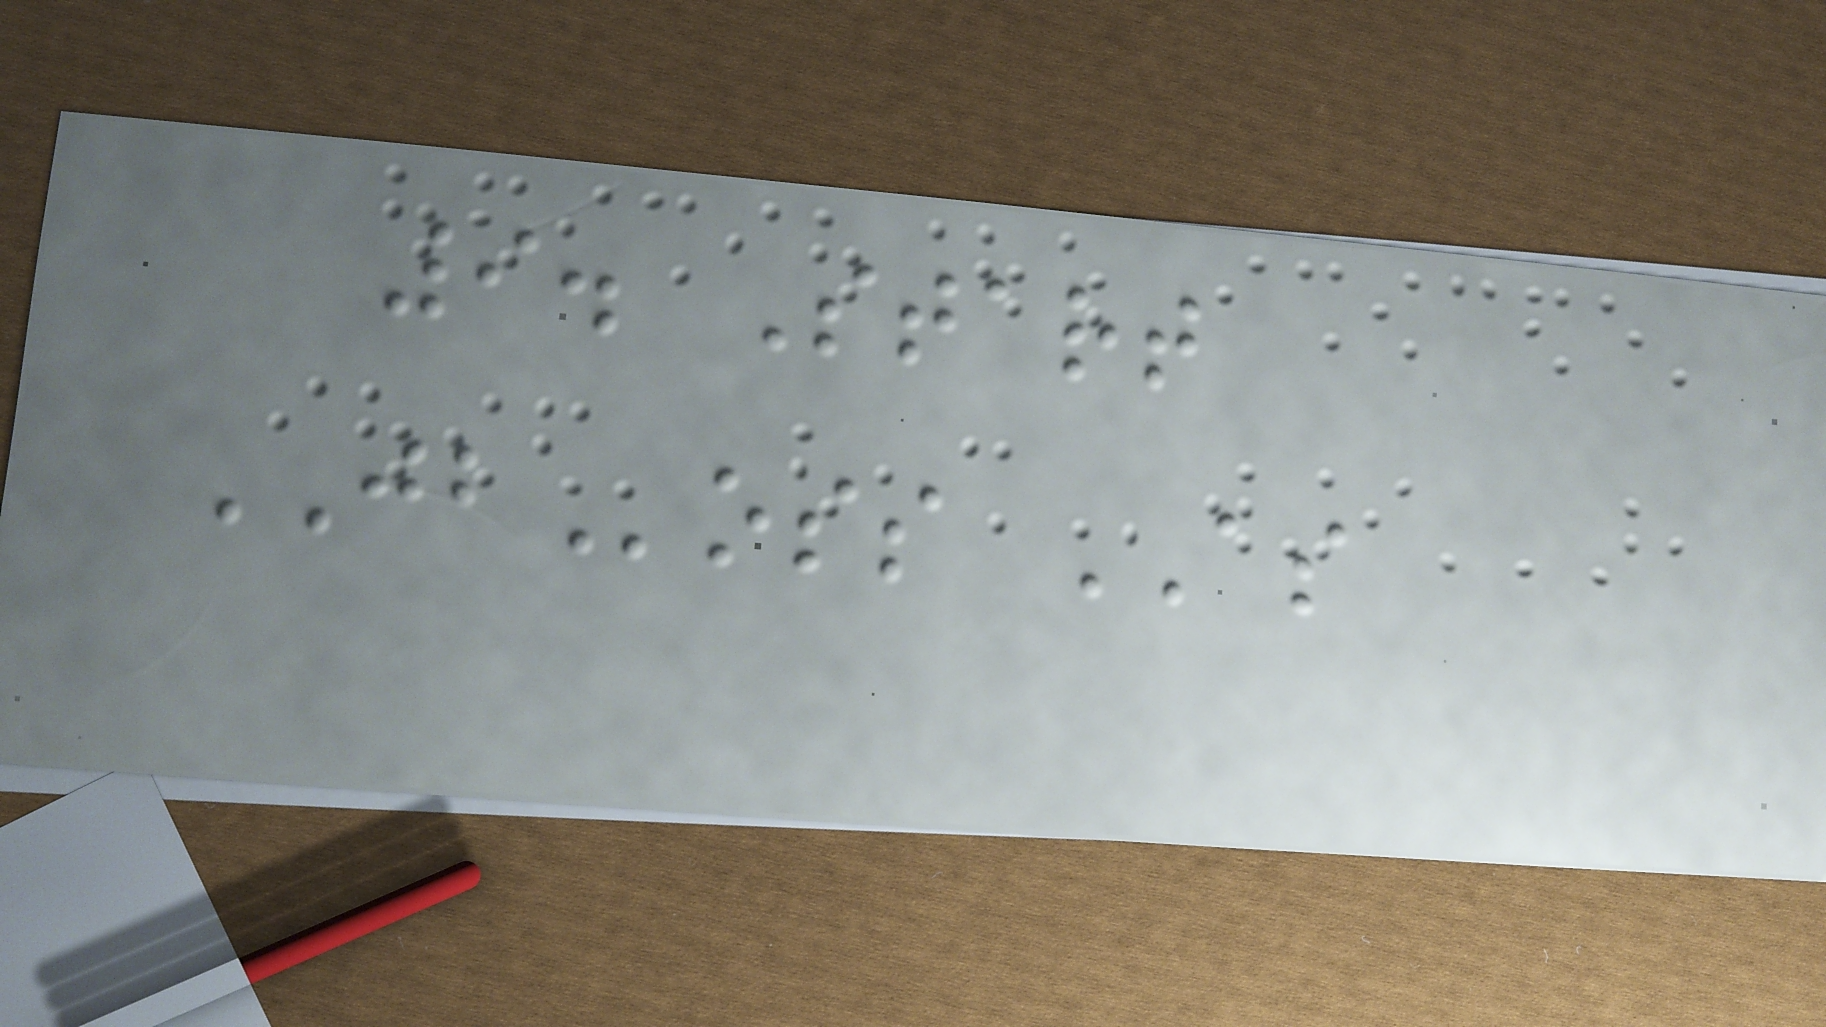9. Start
JBoss AS
